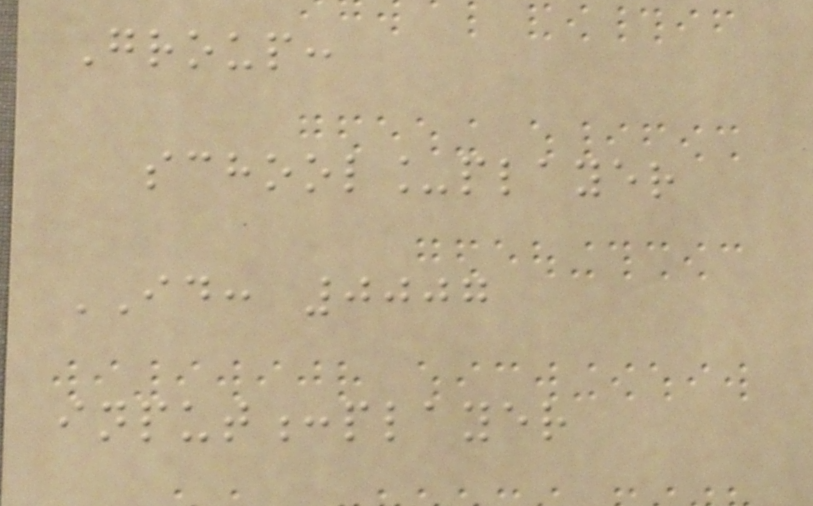Group:
school_player
ID: 0007
input:player
